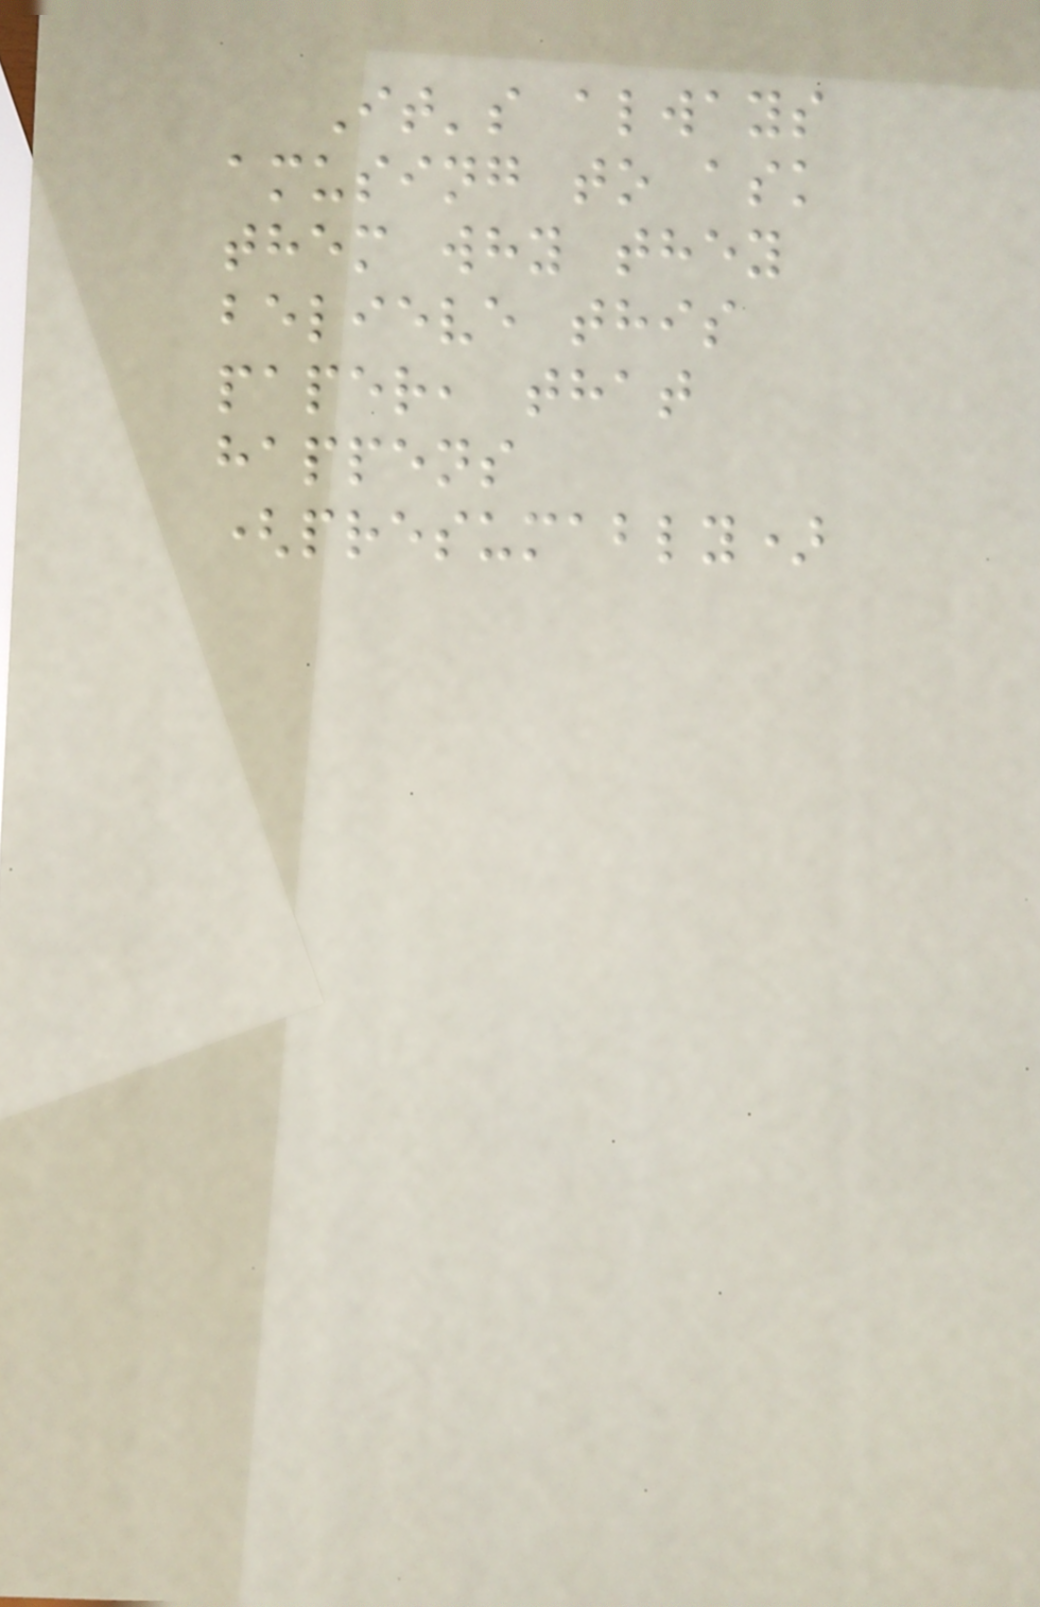It's always
amusing to ask
them why they
believe this
paper, that
happens
(presumably)
